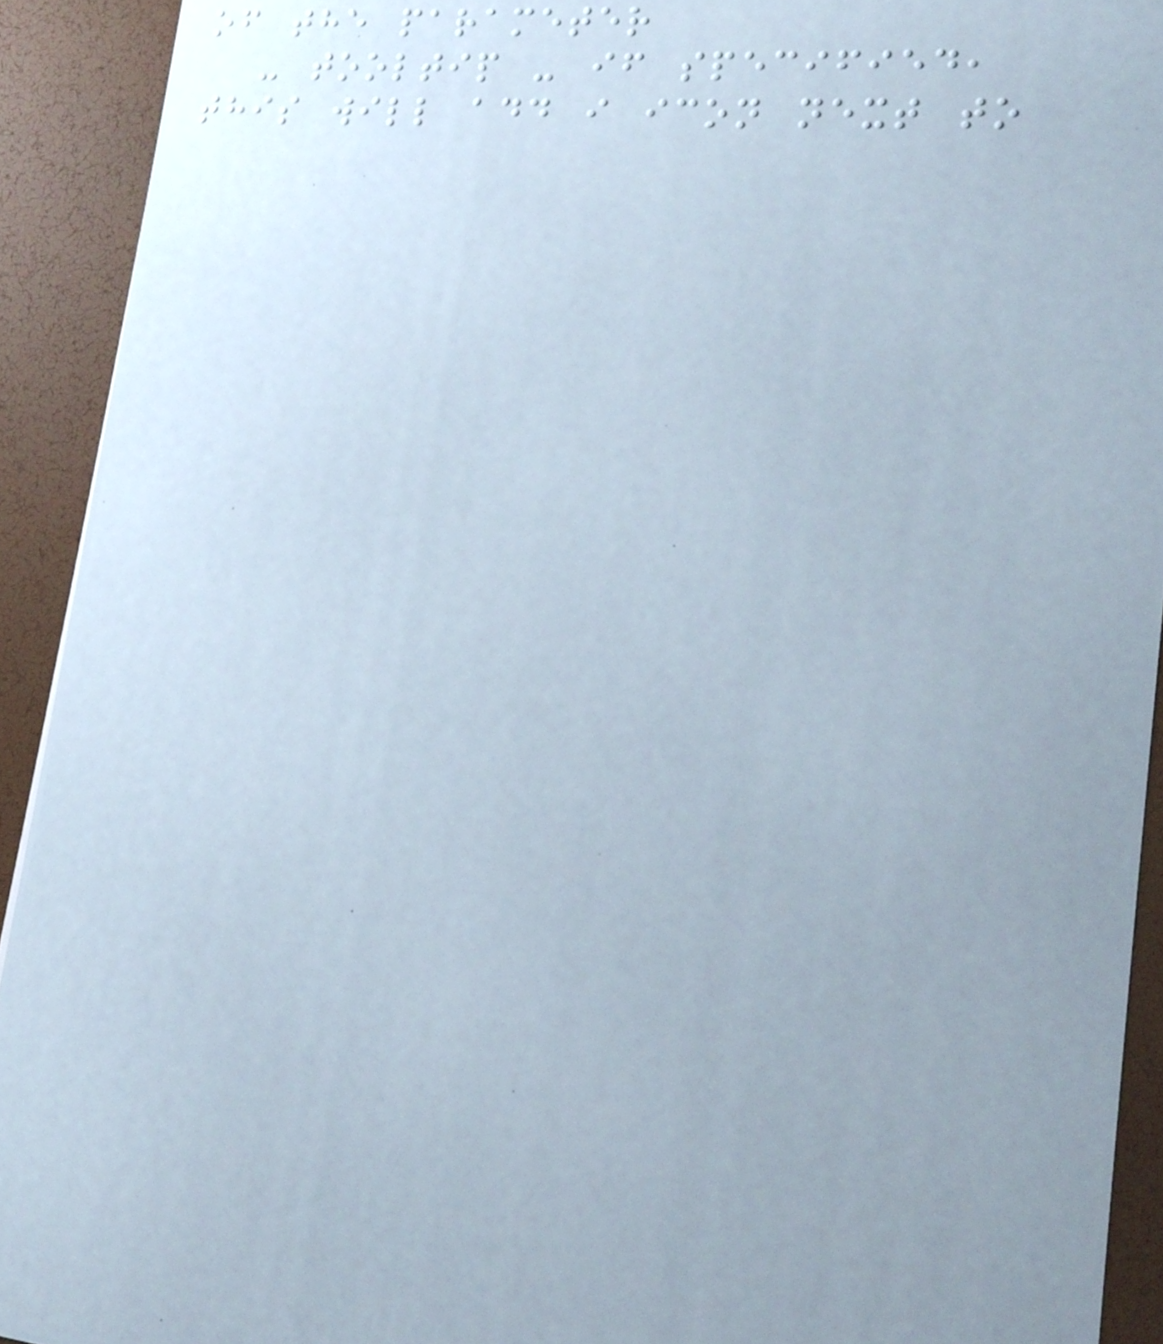of the parameter
- tooltip - if specified,
this will add i icon next to
